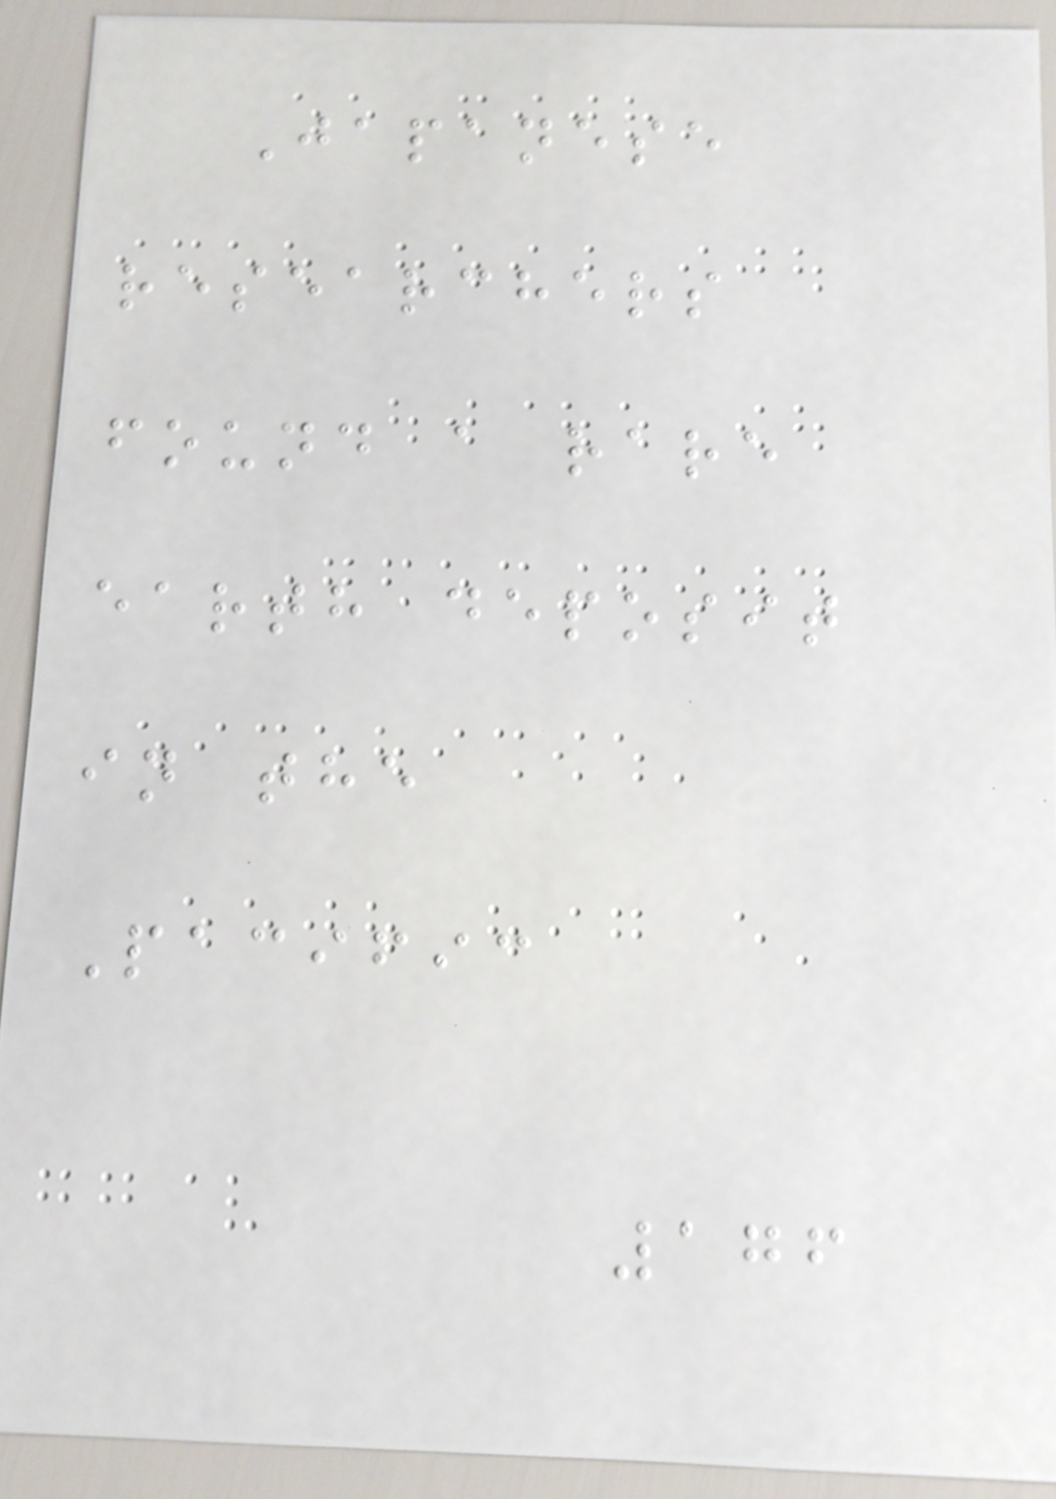Japanese
researchers
found a rare
earth deposit
in the
Pacific
176
